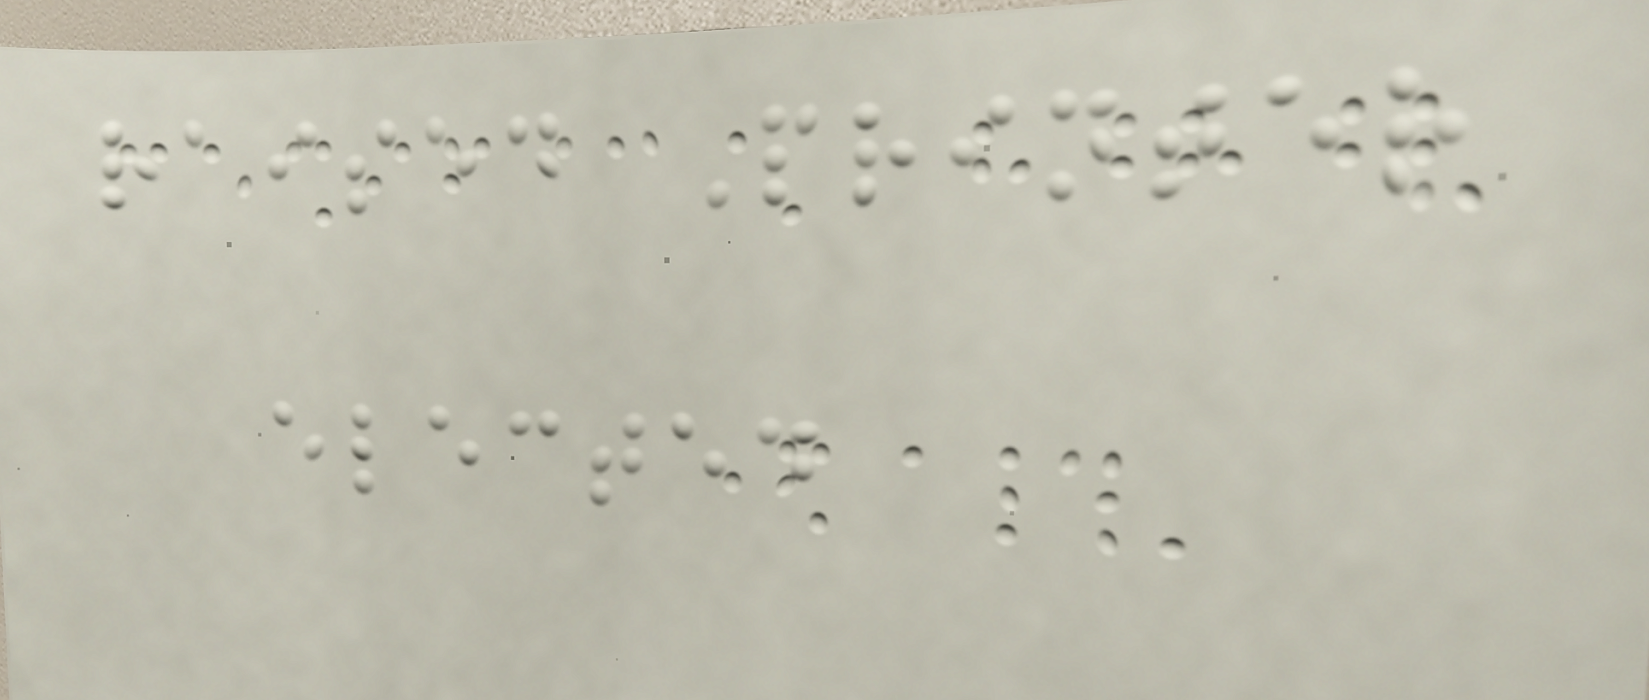raised Printer
elected
